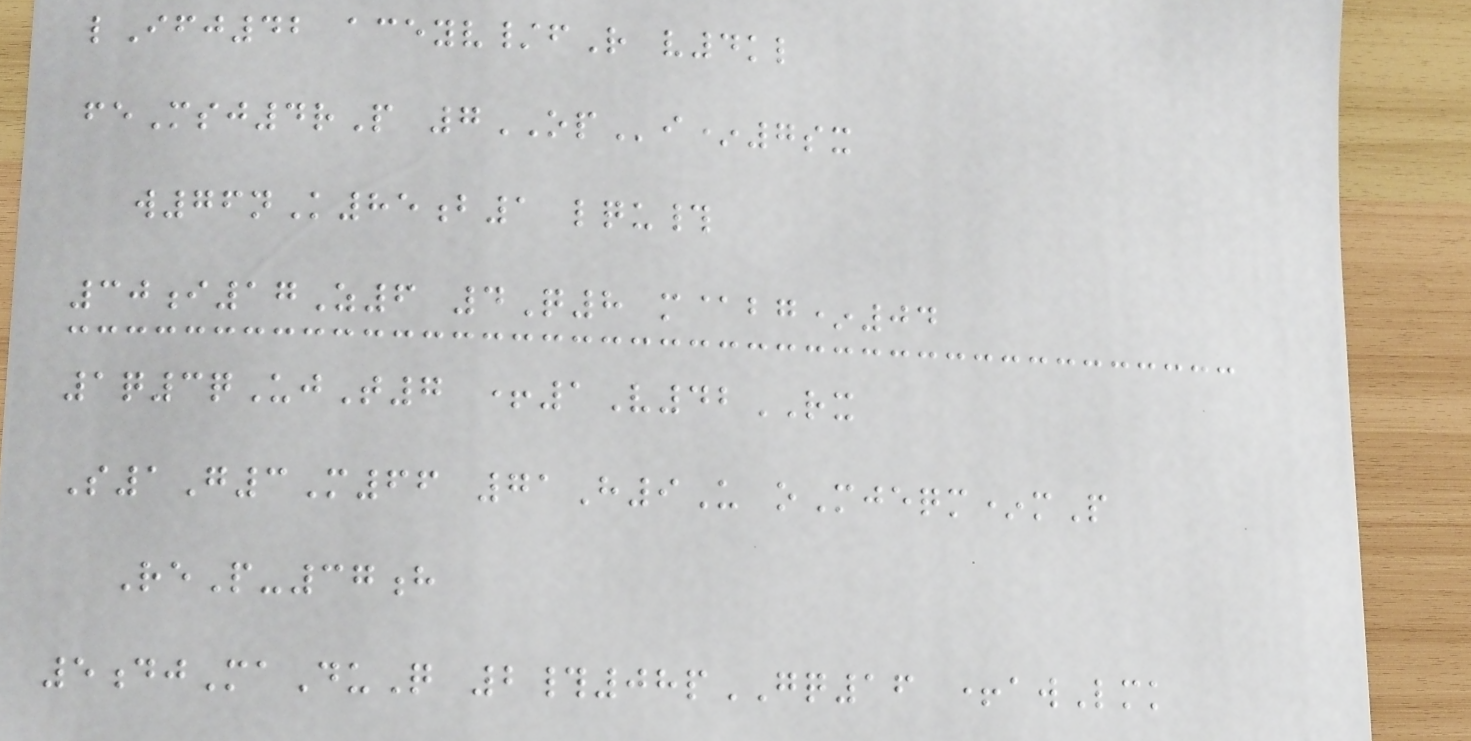lIfj42 aceyv/fR v4kl
feMsj4rP 7OPi*7sx
w76nK85b1 lqu#
30i17Z6 4Q8 m@bg*04
1q3qUjT7 +1V42RX
S1G3M66 71H9U oMjeqm*mP
ReP-37h
5djMaDuQ 2#08pGQ16 +awLmk
